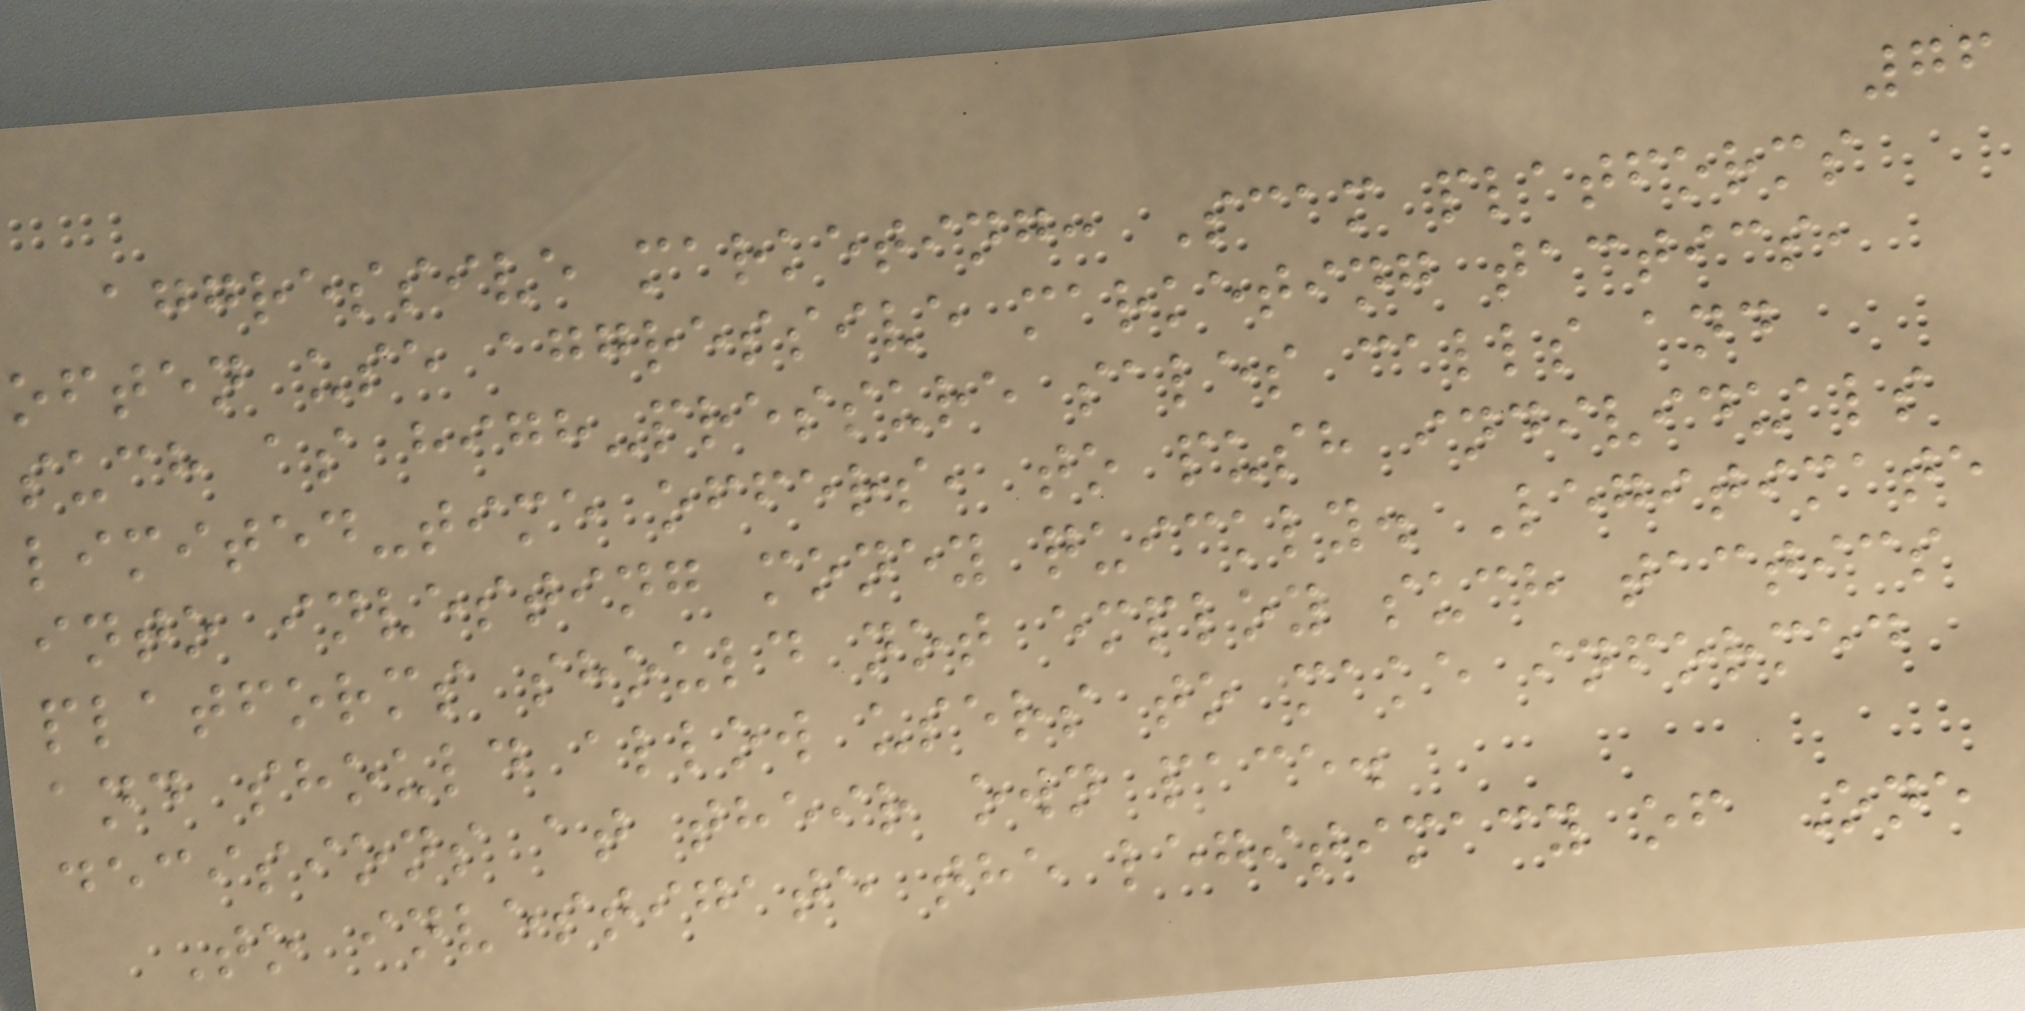76
aggressive marketing: Scam platforms
often use aggressive marketing tactics,
such as high-pressure sales calls and
limited-time offers, to push individuals
into investing money quickly. Legitimate
platforms should not employ such tactics
and should allow users to make informed
decisions at their own pace.
To investigate the legitimacy of One
